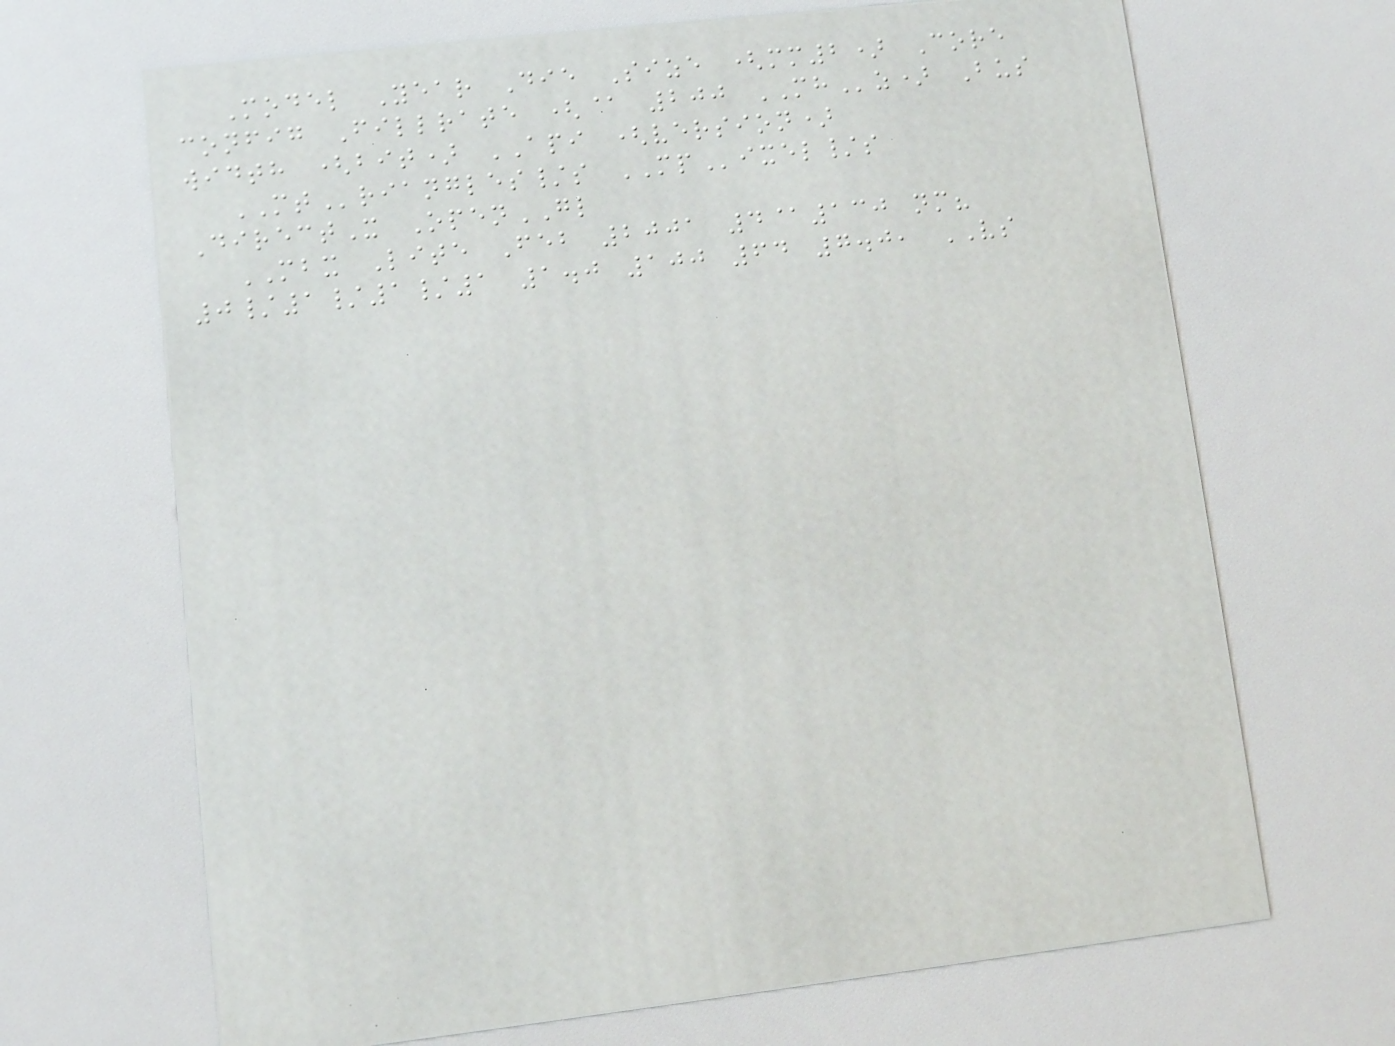Model Year Die Size (mm2) Core
config Fillrate (@ 200 MHz) Bus
width (bit) API (version)
MTriangles/s MPixel/s
DirectX OpenGL
MBX Lite Feb 2001 4@130 nm?
0/1/1/1 1.0 100 64 7.0, VS
